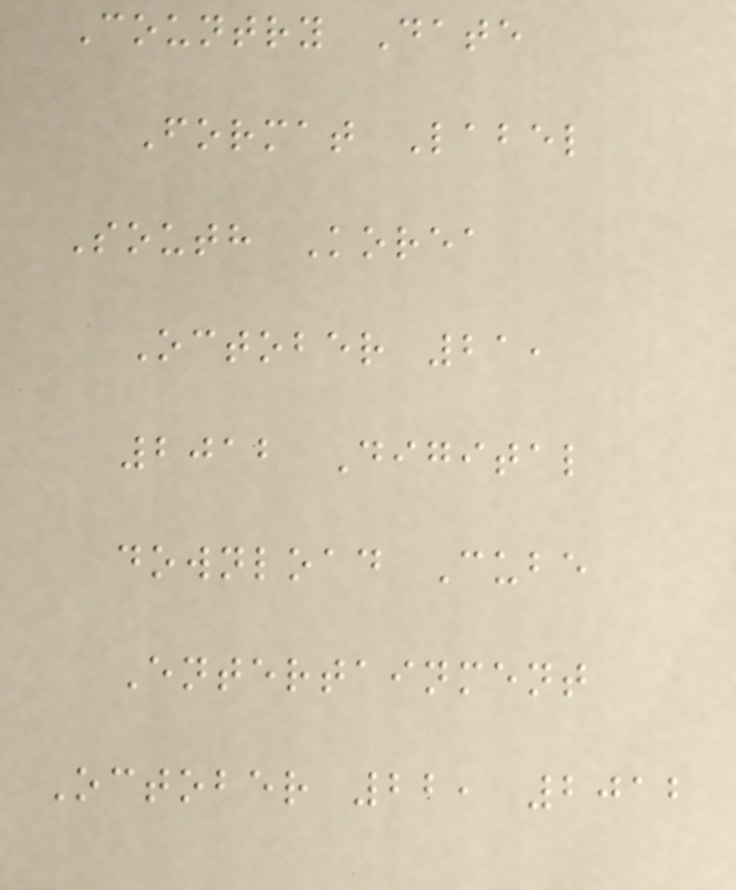Country Date
Format Label
South Korea
October 21,
2012 Digital
download Cube
Entertainment
October 22, 2012
